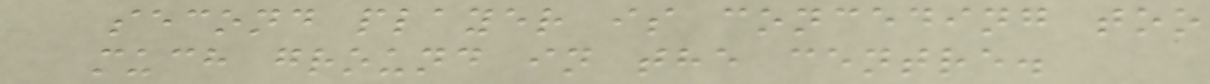second player is conceding too
much ground in the centre.
